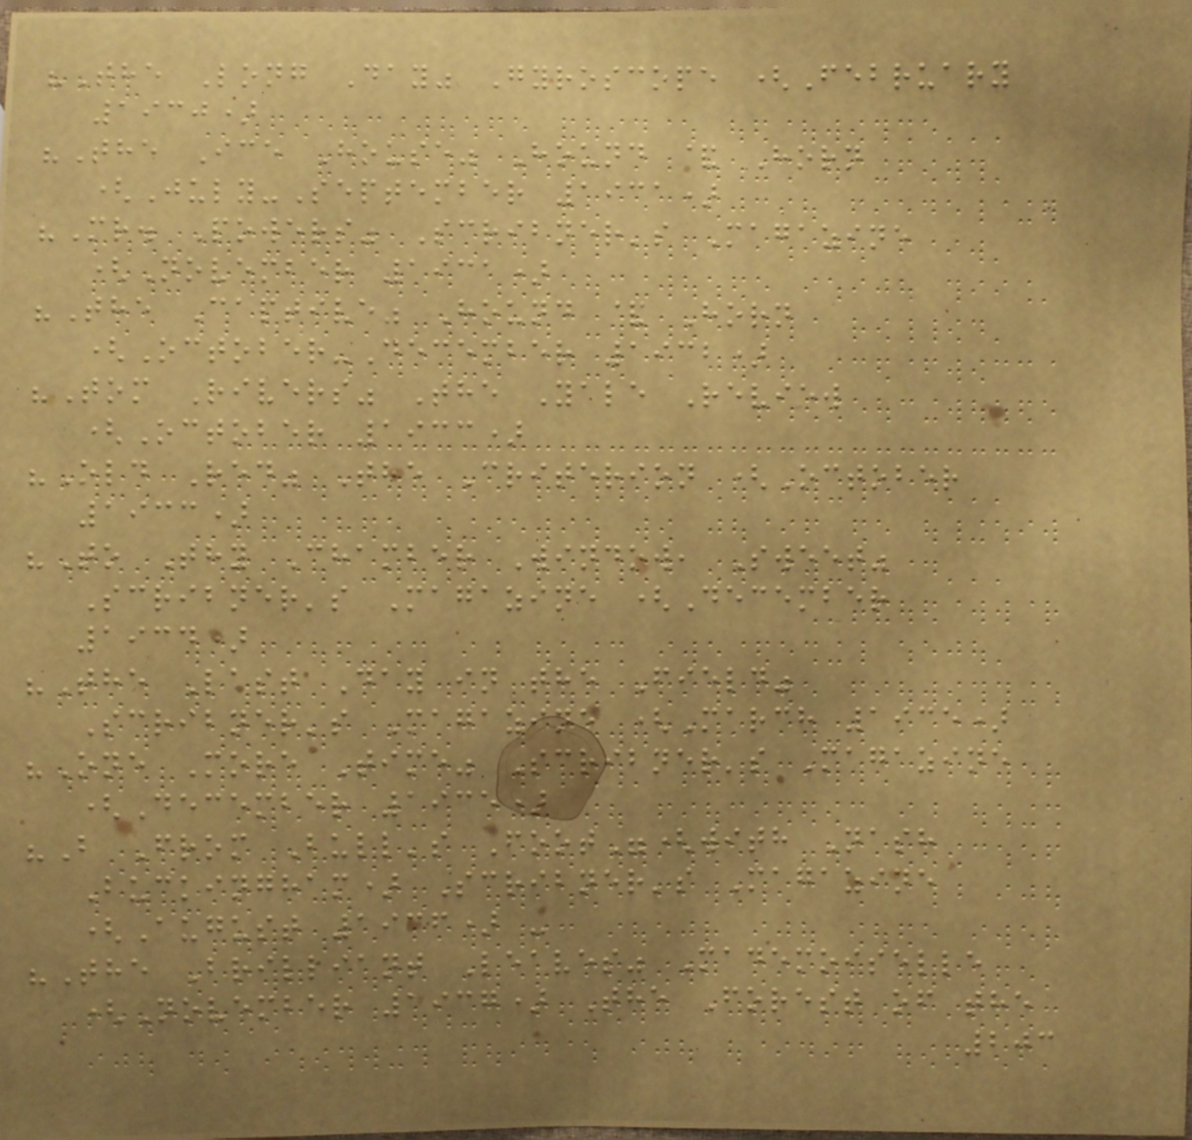"The Long Day" Gyroscope (February
1930)
"The Ice House" Hound & Horn
(July-September 1931)
"Mr. Powers" Scribner's Magazine
(November 1931)
"The Captive" Hound & Horn
(October-December 1932)
"Tom Rivers" The Yale Review
(October 1933)
"Old Red" The Criterion (October
1933)
"To Thy Chamber Window, Sweet"
Scribner's Magazine (December
1934)
"The Last Day in the Field"
Scribner's Magazine (March 1935)
"One More Time" Scribner's Magazine
(December 1935)
"B From Bull's Foot"(with Nash
Buckingham) Scribner's Magazine
(August 1936) -
"The Brilliant Leaves" Mademoiselle
(November 1937) The Forest of the
203
